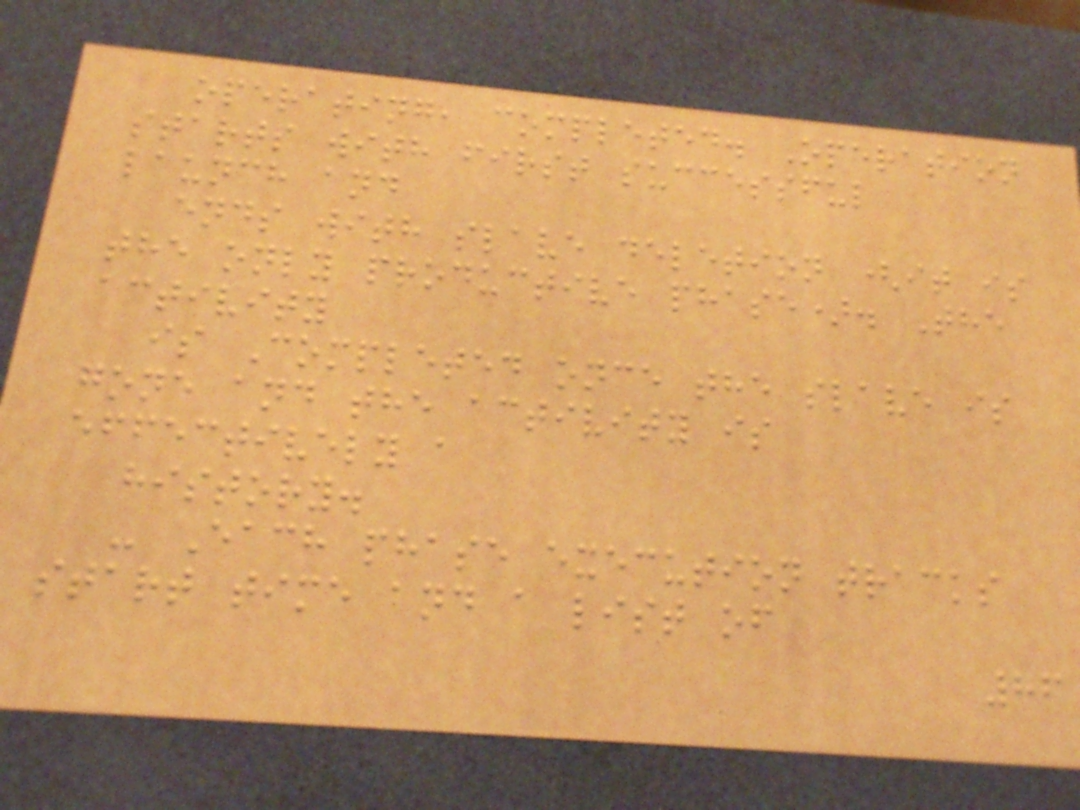operating, completed. Operation
starts with first successful
launch and
ends with slave deletion (it is
the only productive phase). The
activity
is Completed once the slave is
gone and the activity is
effectively a
history.
- Each phase execution tracks
start time and a list of
86
